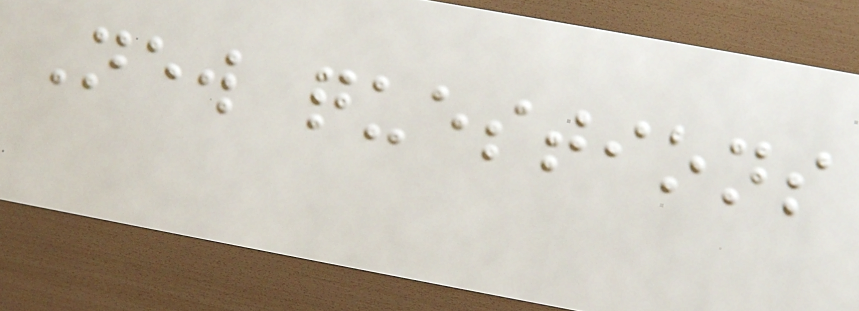New questions
